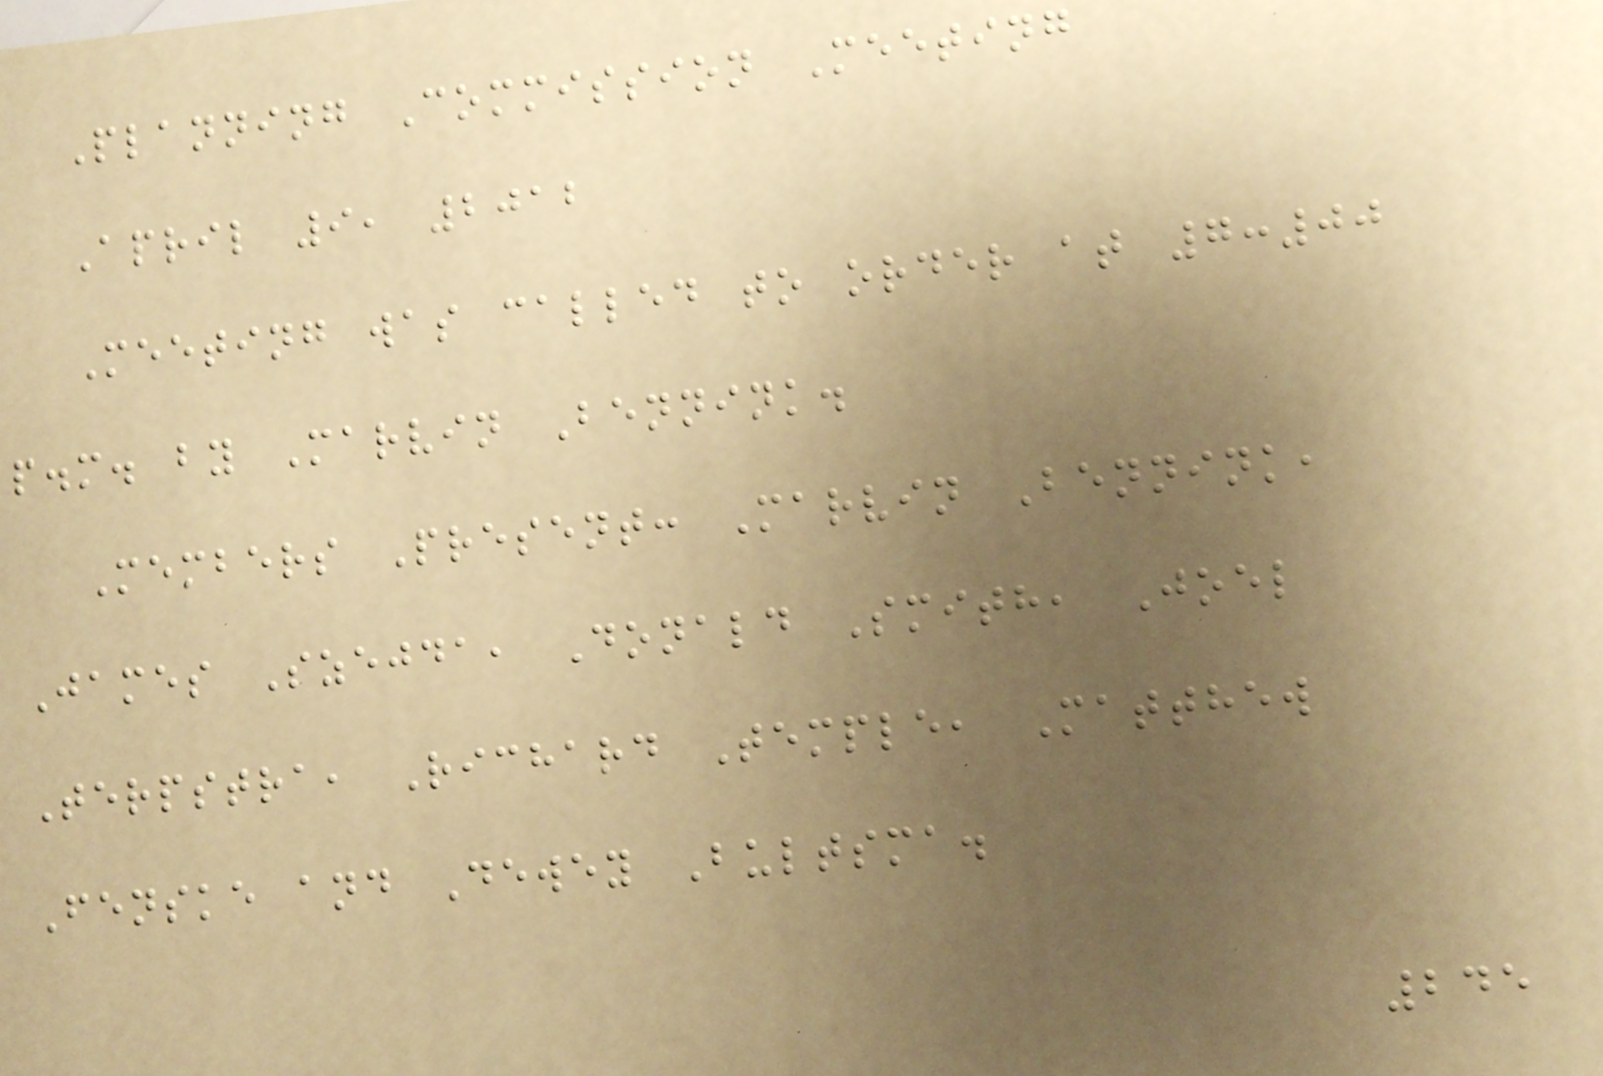Planning Commission Meeting
April 9, 2012
Meeting was called to order at 7:00
p.m. by Marvin Bennink.
Members Present: Marvin Bennink,
James Szejda, Donald Smith, Joel
Terpstra, Richard Temple, Matthew
Fenske and Dewey Bultsma.
245
